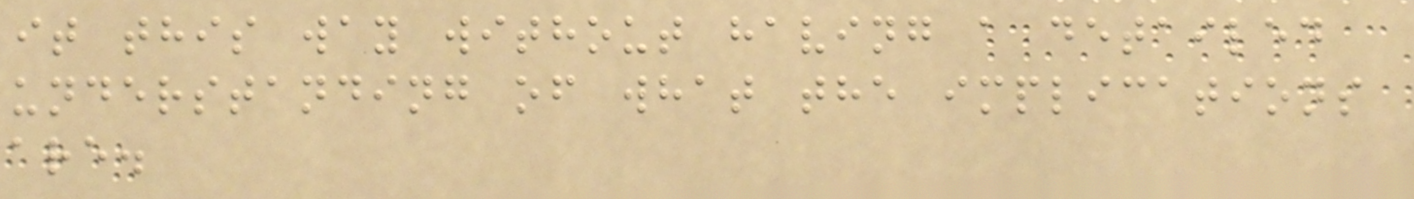it this way without having a detailed
understanding of what the implications
are.
